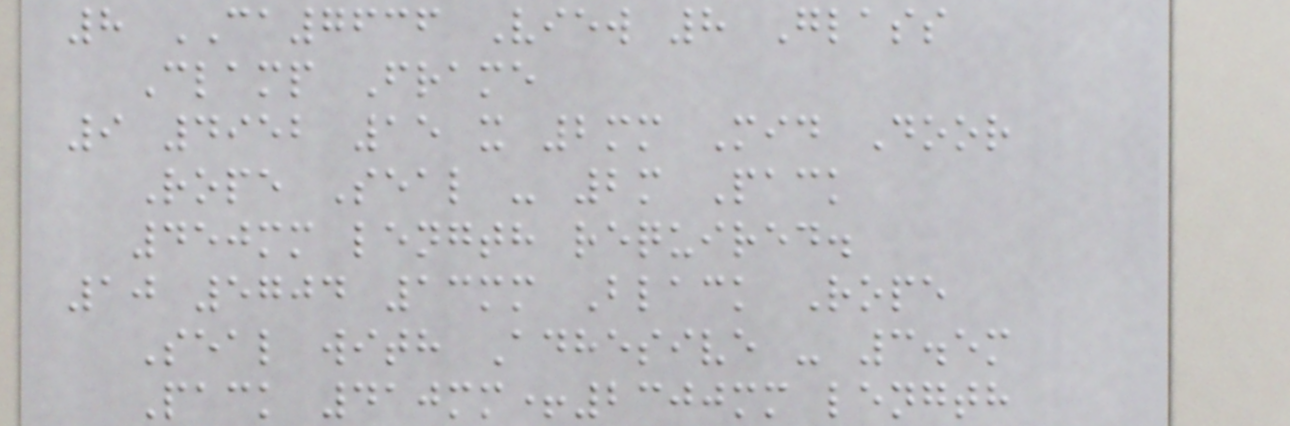8 CA7636 View 8 Glass
Clamp Frame
9 4952 15 x 2mm Mid Door
Rope Seal - 2m Pack
450mm length required.
10 5704 13mm Black Rope
Seal with Adhesive - 3.5m
Pack 410mm+2300mm length
